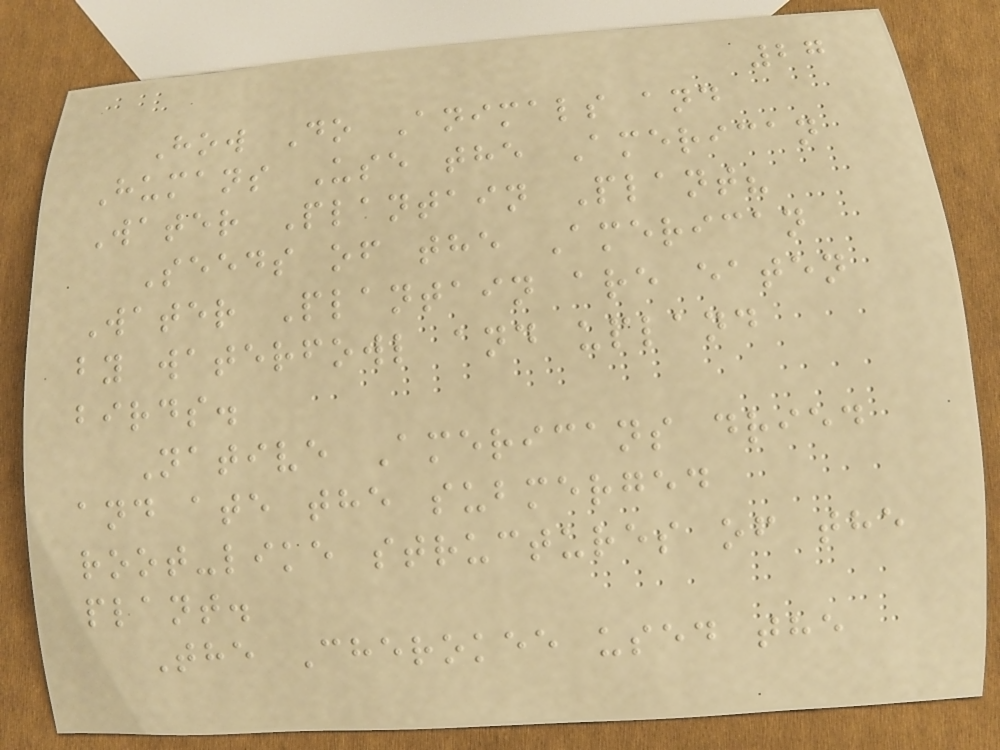27
How Do Animals and
Humans Use the American
Water Plantain Plant?
Seeds of the American
Water Plantain are eaten
by waterfowl and upland
birds.
Native Americans dried
and ate the submerged
root-like structures of the
plant.
The Cherokee used the
